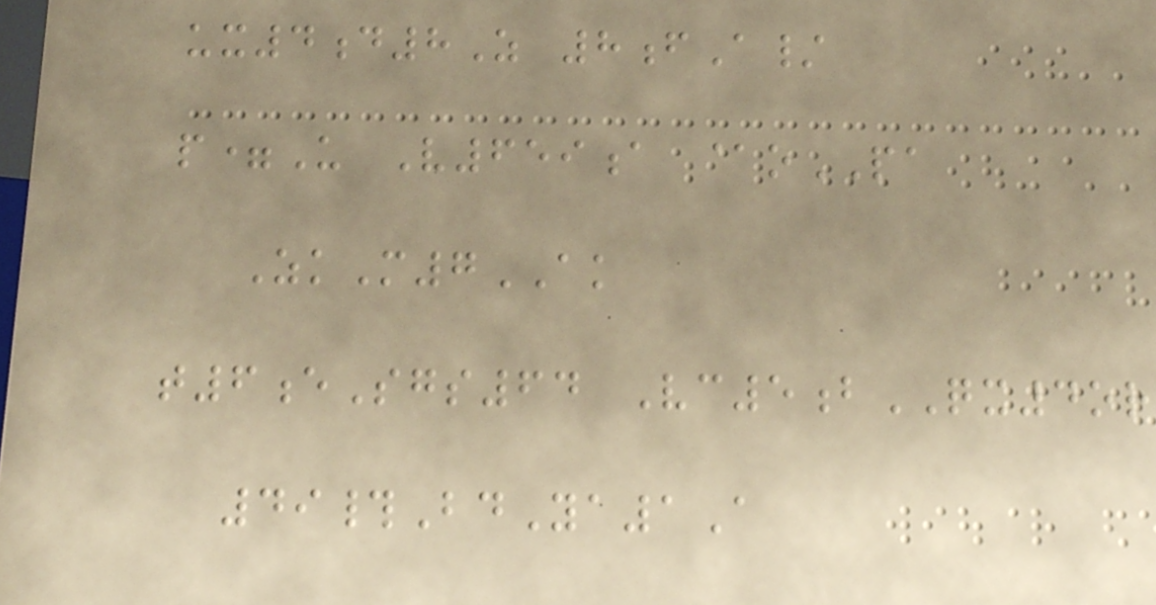ux4d8Z 8fA/
p=U V659a @oPA
ZkM7AK
t6eSgs64 Vc5bQX4or
49#BdYa1A
